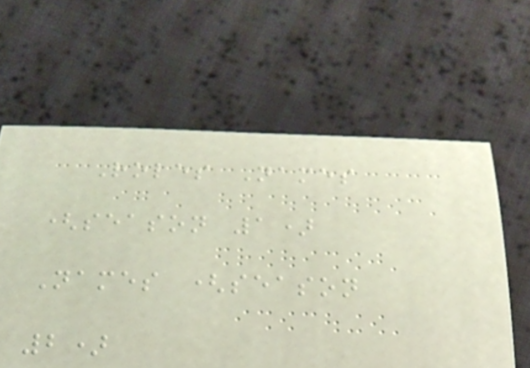Roles Names
(season 1)
Names (season
2)
